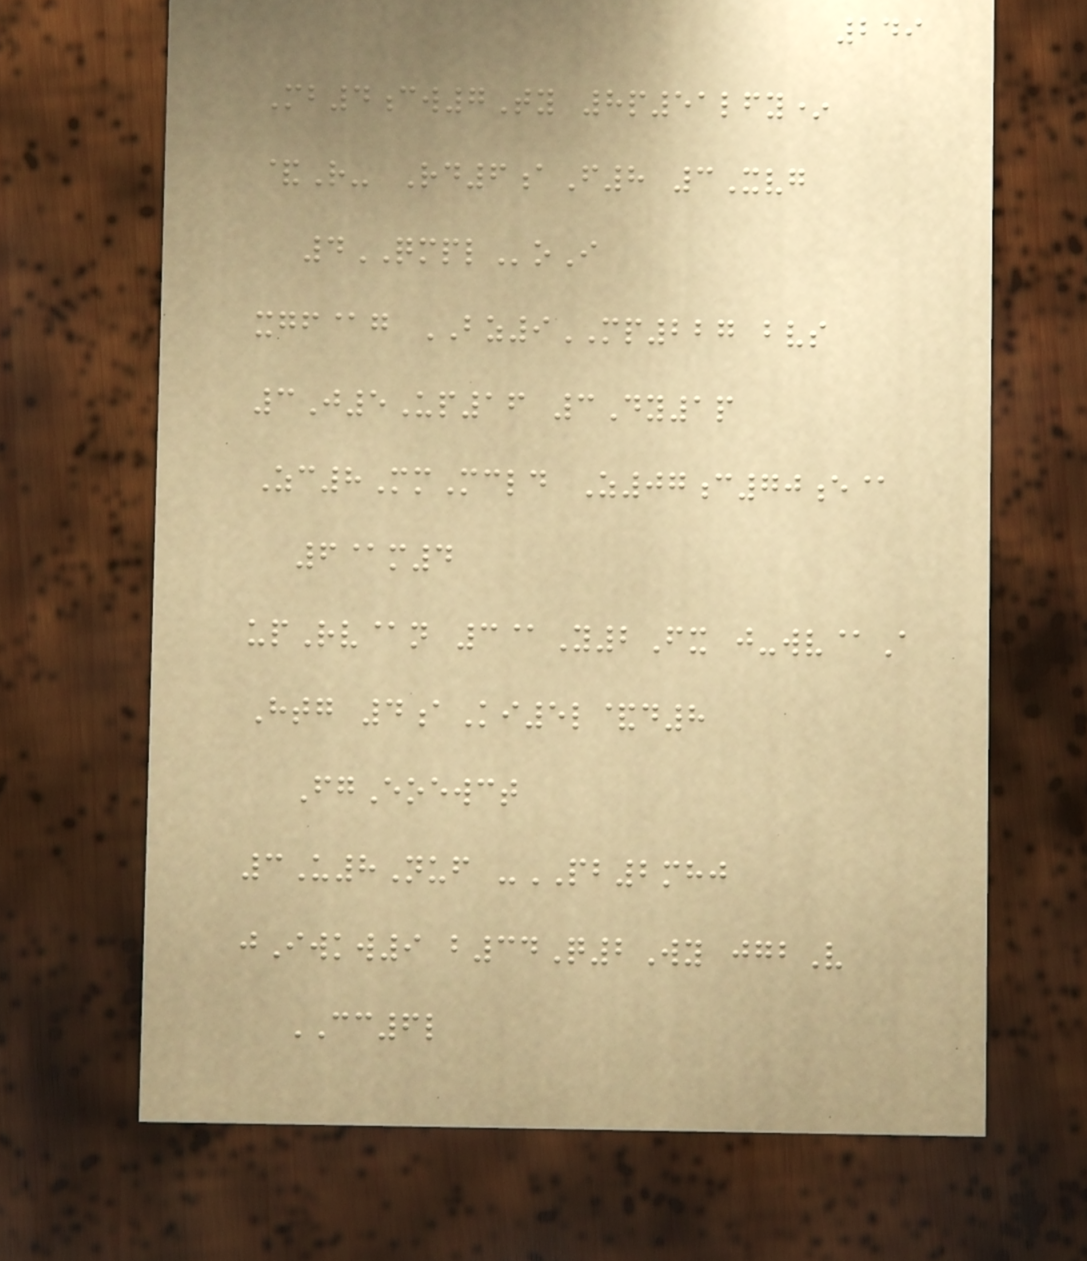249
Mb4cw7Ty 8p51lfy*
&R- Rd6aF8 3Xvg
4QMPLoI
xgf@g BZ9MP227 bvs
3J5Up16 3Dy1p
Zc8MmMcld Z07c70e@
6@m4
upRv@n 3@Y2Fx j-wv@A
Htg 4aKi5l&d8
FgEoewct
3U8Nuf -PB2mhj
jIwkw9 b34Q2Wy jgbV
CC6l
